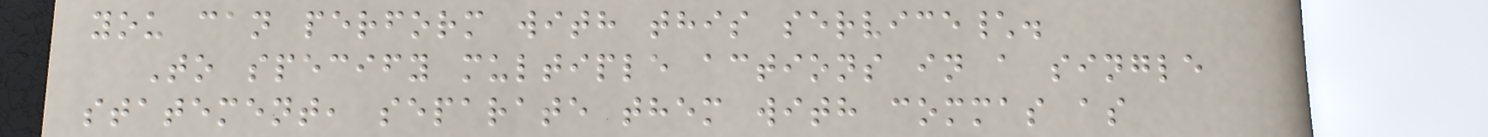you can perform with this service\.
To specify multiple actions in a single
statement, separate them with commas as
